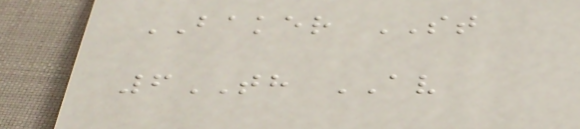BAKER ST
6TH AV
